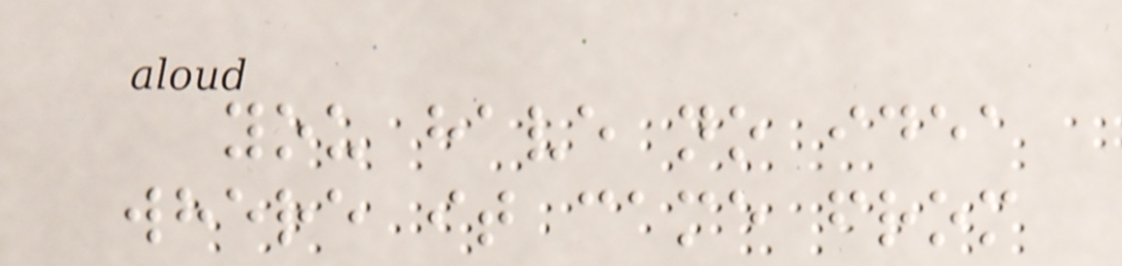you have no idea
where it came from
